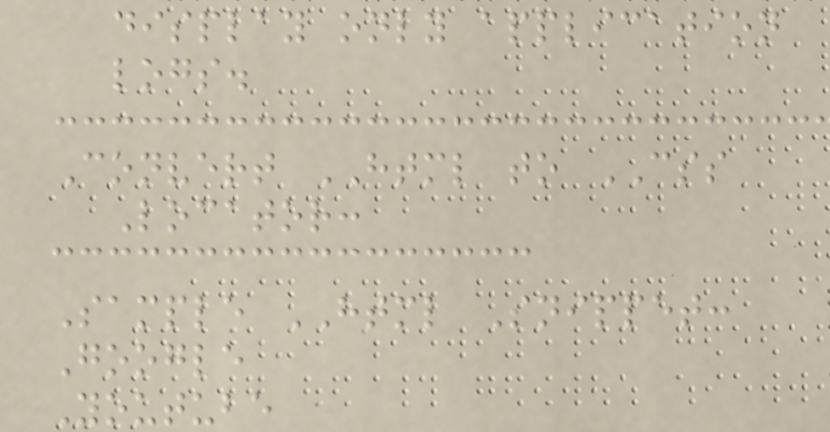display only application
logs.
Convert HTML to CSS
Locator:
Sample HTML Snippet:
Google
Youtube
